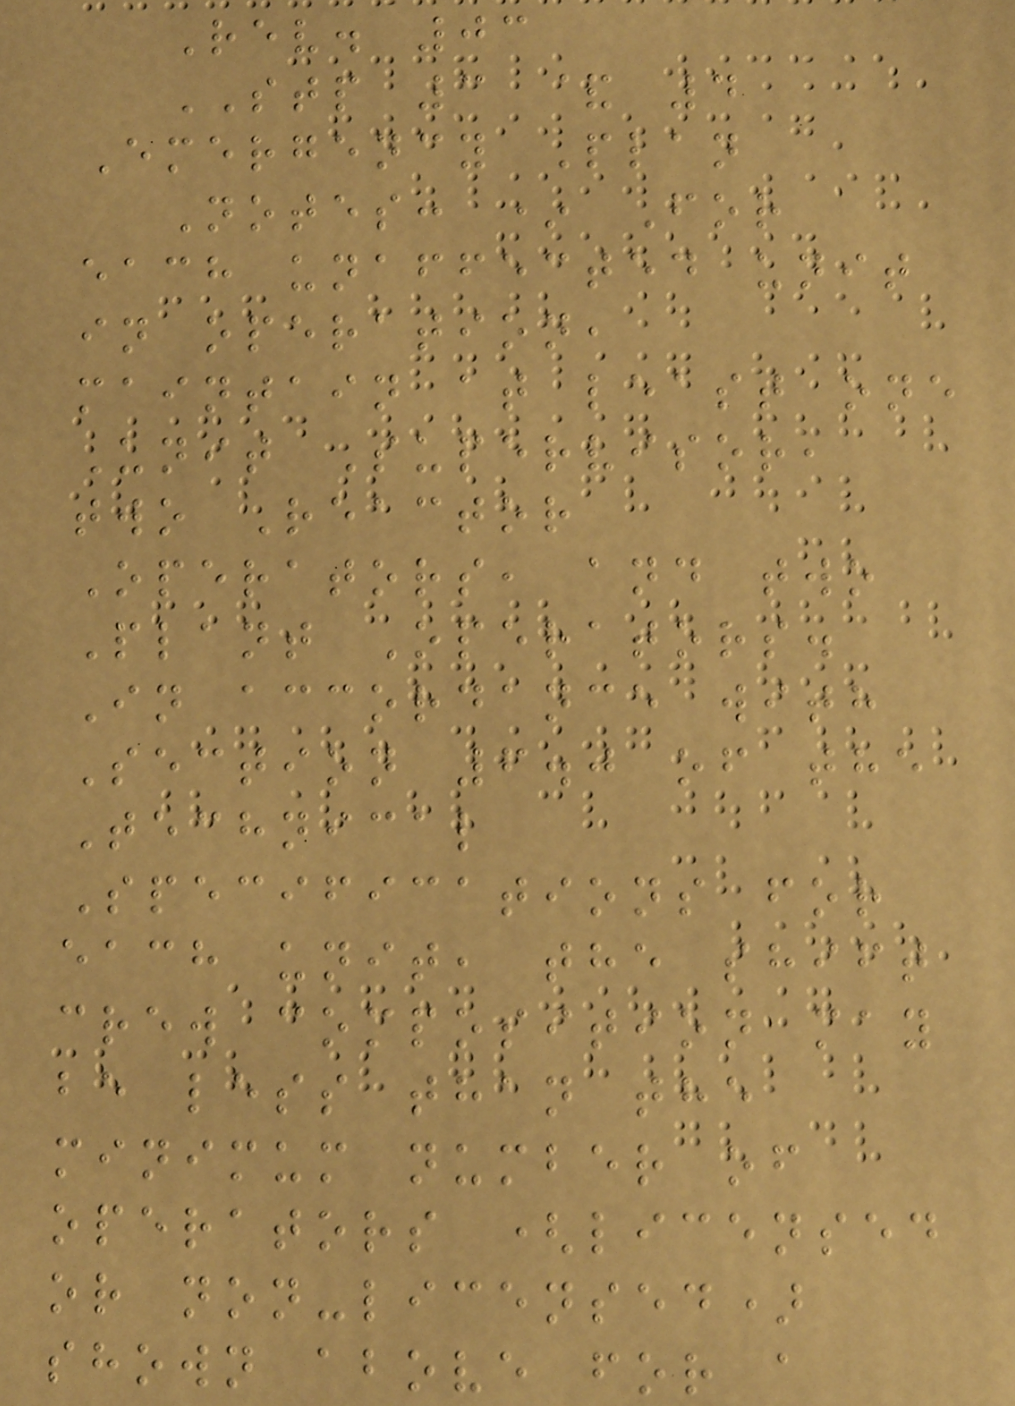Rev. 03
STP 3 & 4
Emergency Plan
Notes: * For
each unaffected unit
in operation,
maintain at least one
Unit Supervisor,
two Reactor
Operators, and two
Plant Operators.
In accordance with
Section 6.0 of the
Technical
Specifications for
each unit, the shift
crew composition may
be less than the
minimum number of
operators (licensed
or non-licensed)
shown above for a
